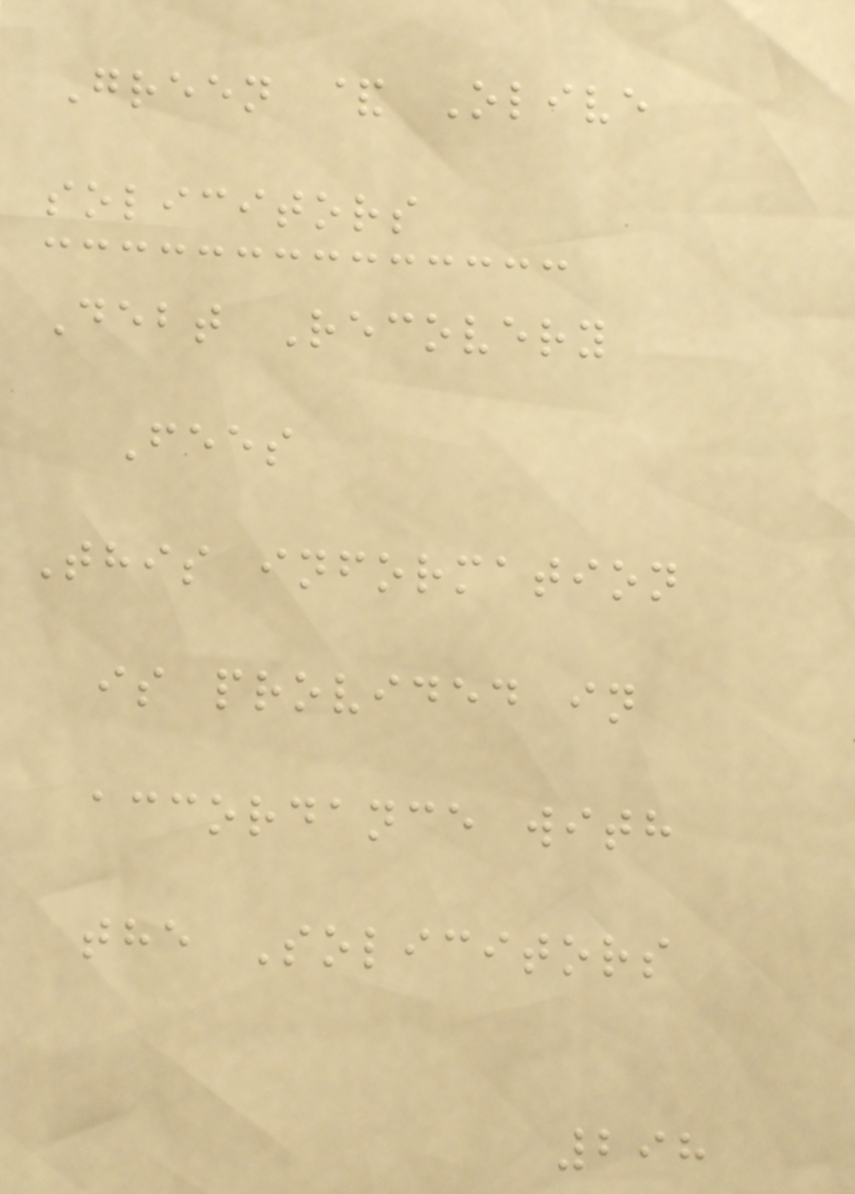Green & Olive
solicitors
Debt Recovery
Fees
This information
is provided in
accordance with
the Solicitors
298
